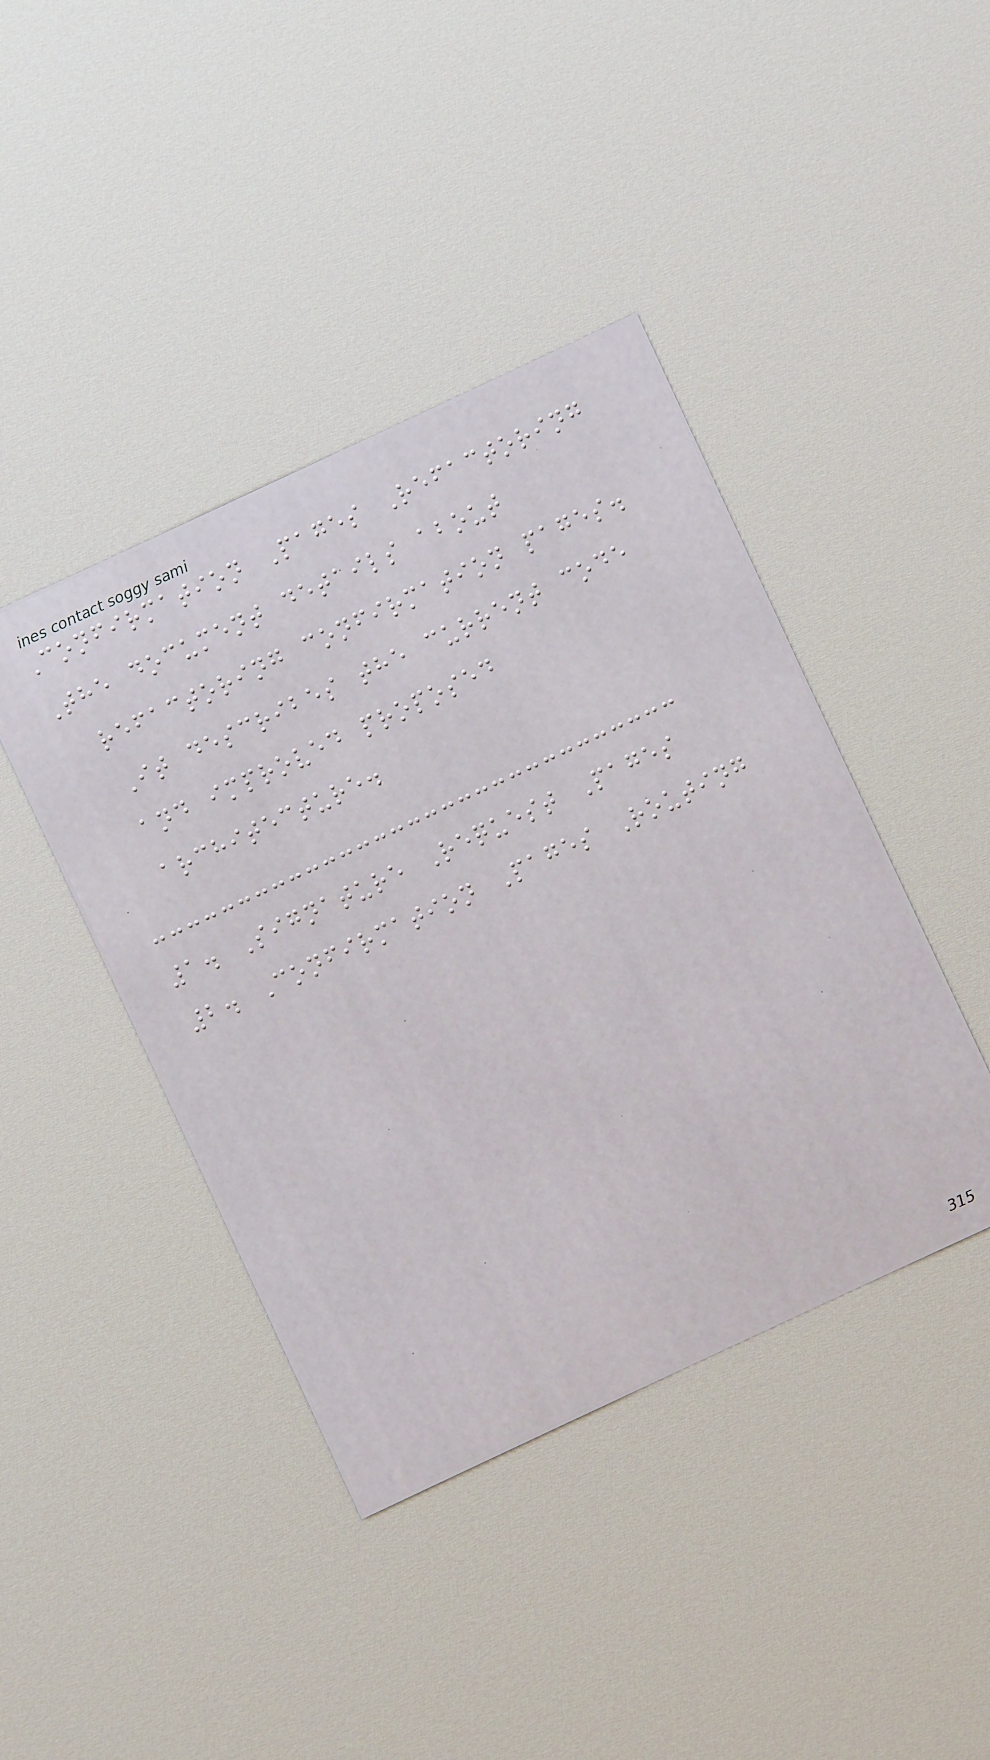Confirmation Pages Refactoring
The document details about
refactoring confirmation pages.
It describes the current code
and improved proposed
architecture.
1. Signature Request Pages
2. Confirmation Pages Routing
